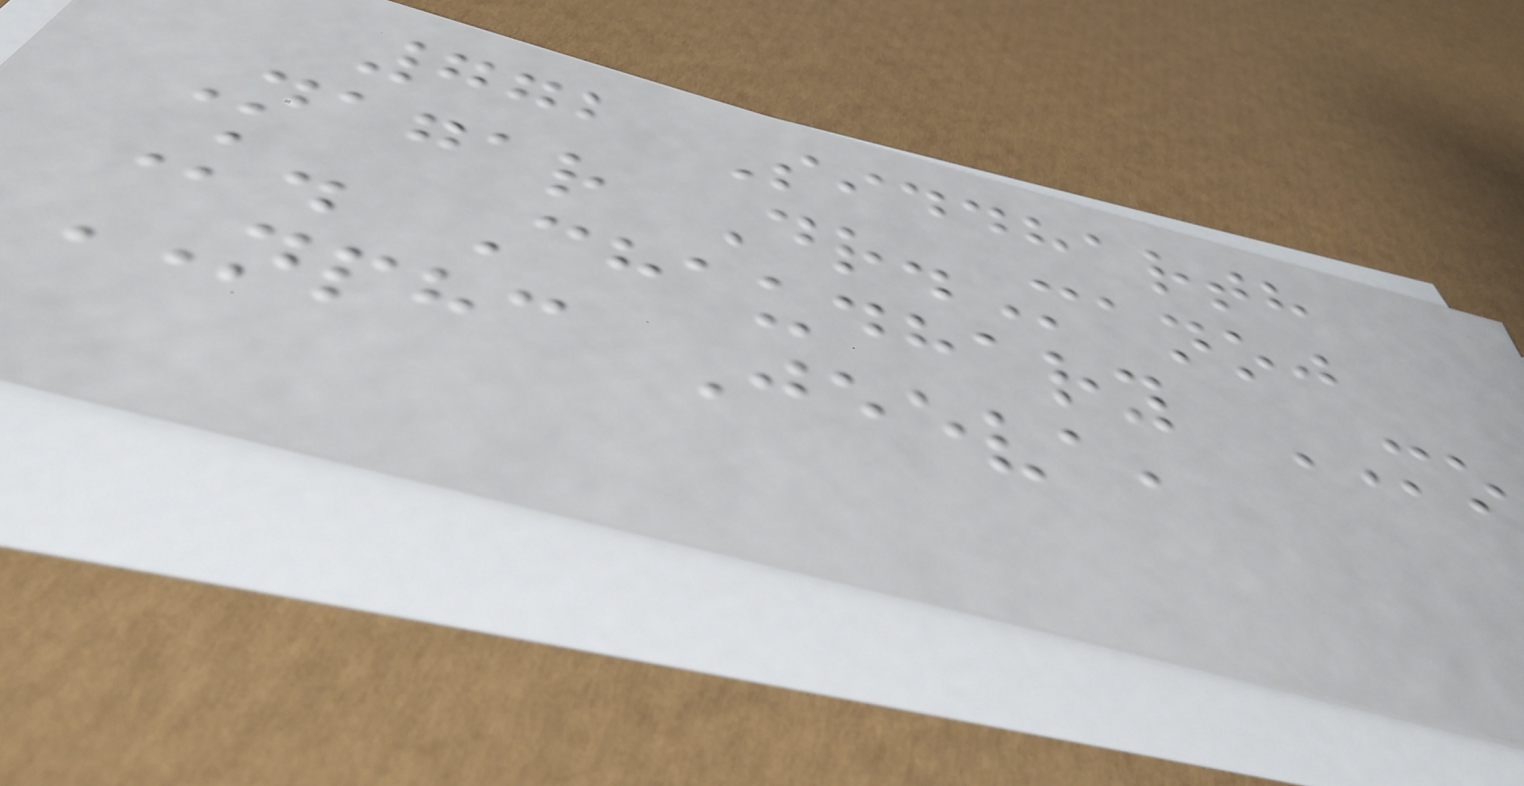772 Siddharth
Nagar Dr.Manoj
K. Chaudhary MO
NPHC Jeeva,
